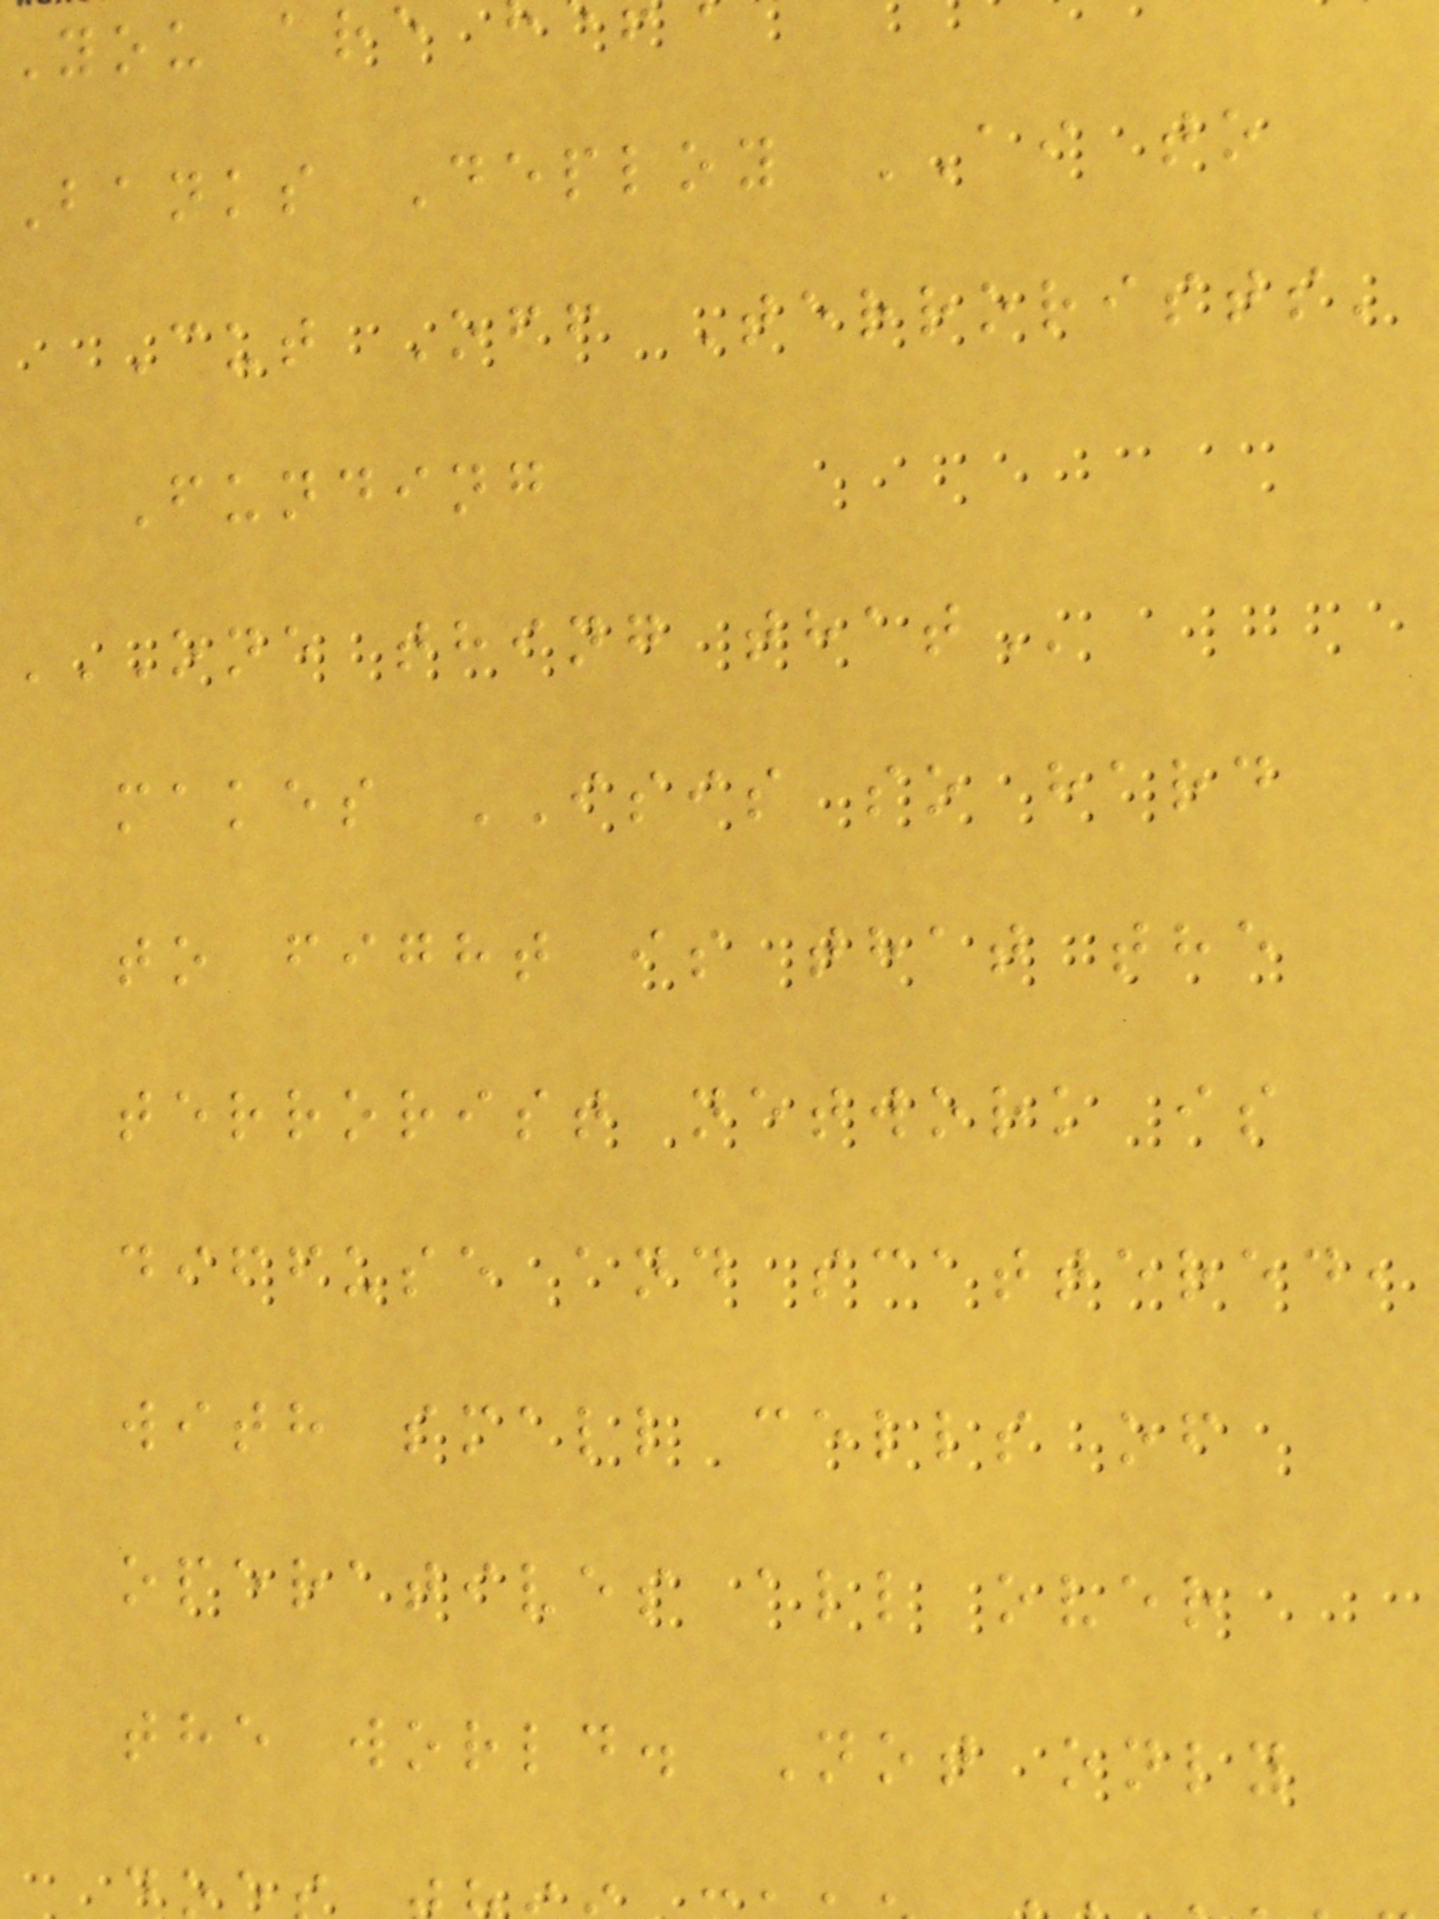You are
Banks Deploy AI to
Cut Off Terrorists'
Funding
ONE THING THAT
makes ISIS so hard
to fight is that the
terrorist network is
diffuse and scattered,
with small cells of
operatives all over
the world. Not only
